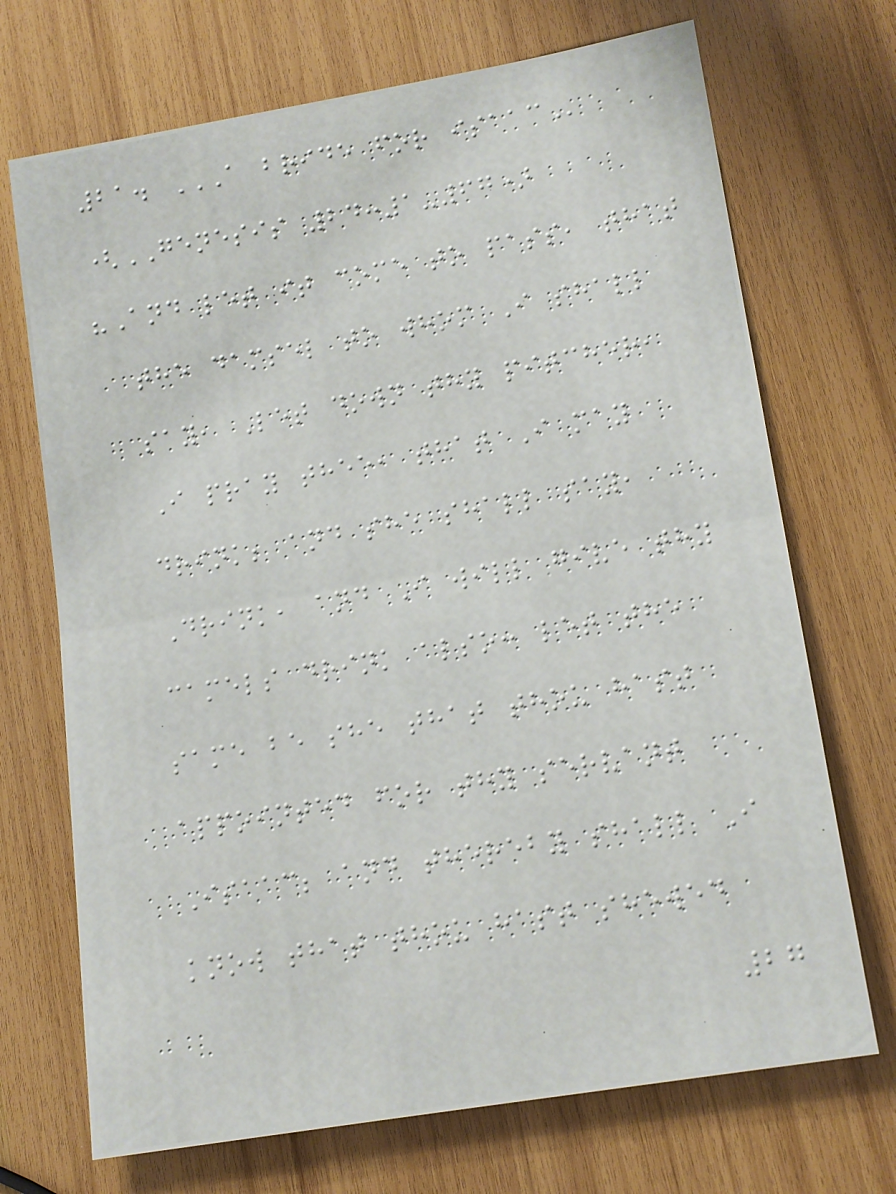21. A BRIDE FOR ISAAC
(GENESIS 24:1-67)
"And let it come to pass, that
the damsel to whom I shall
say, Let down thy pitcher,
I pray thee, that I may
drink; and she shall say,
Drink, and I will give thy
camels drink also: let the
same be she that thou hast
appointed for thy servant
Isaac; and thereby shall I
know that thou hast shewed
27
